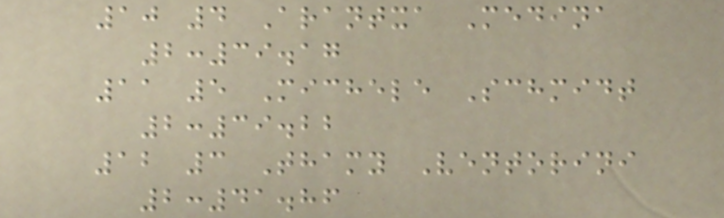10 4 Arantxa Medina
2:39.17
11 5 Michele Schmidt
2:39.22
12 3 Thamy Ventorini
2:41.86
